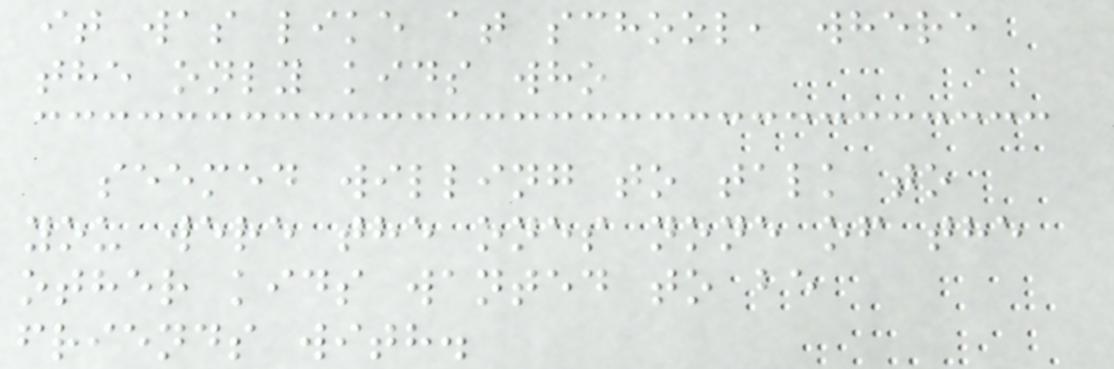it was like at school, where
the only kids who
seemed willing to talk to
you were the ones none of the
other kids wanted to be
friends with.
